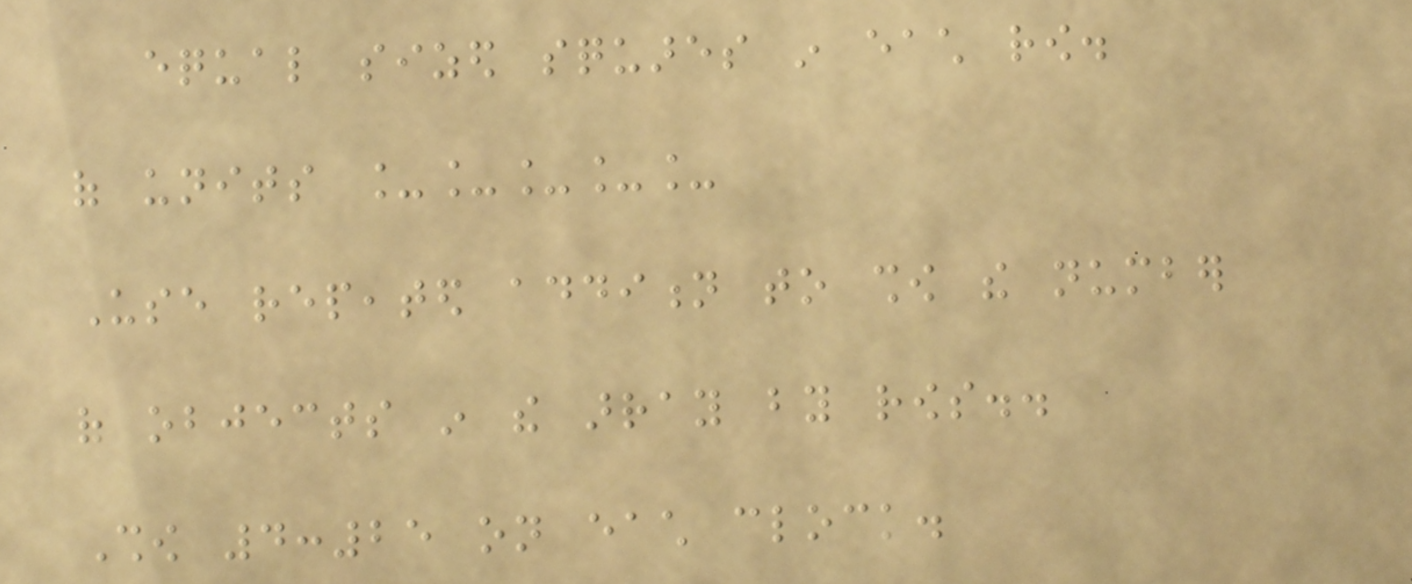equal sized squares in each row.
of units _____
Use repeated addition to show the number
of objects in the array by rows..
Show 4:25 on each clock.
